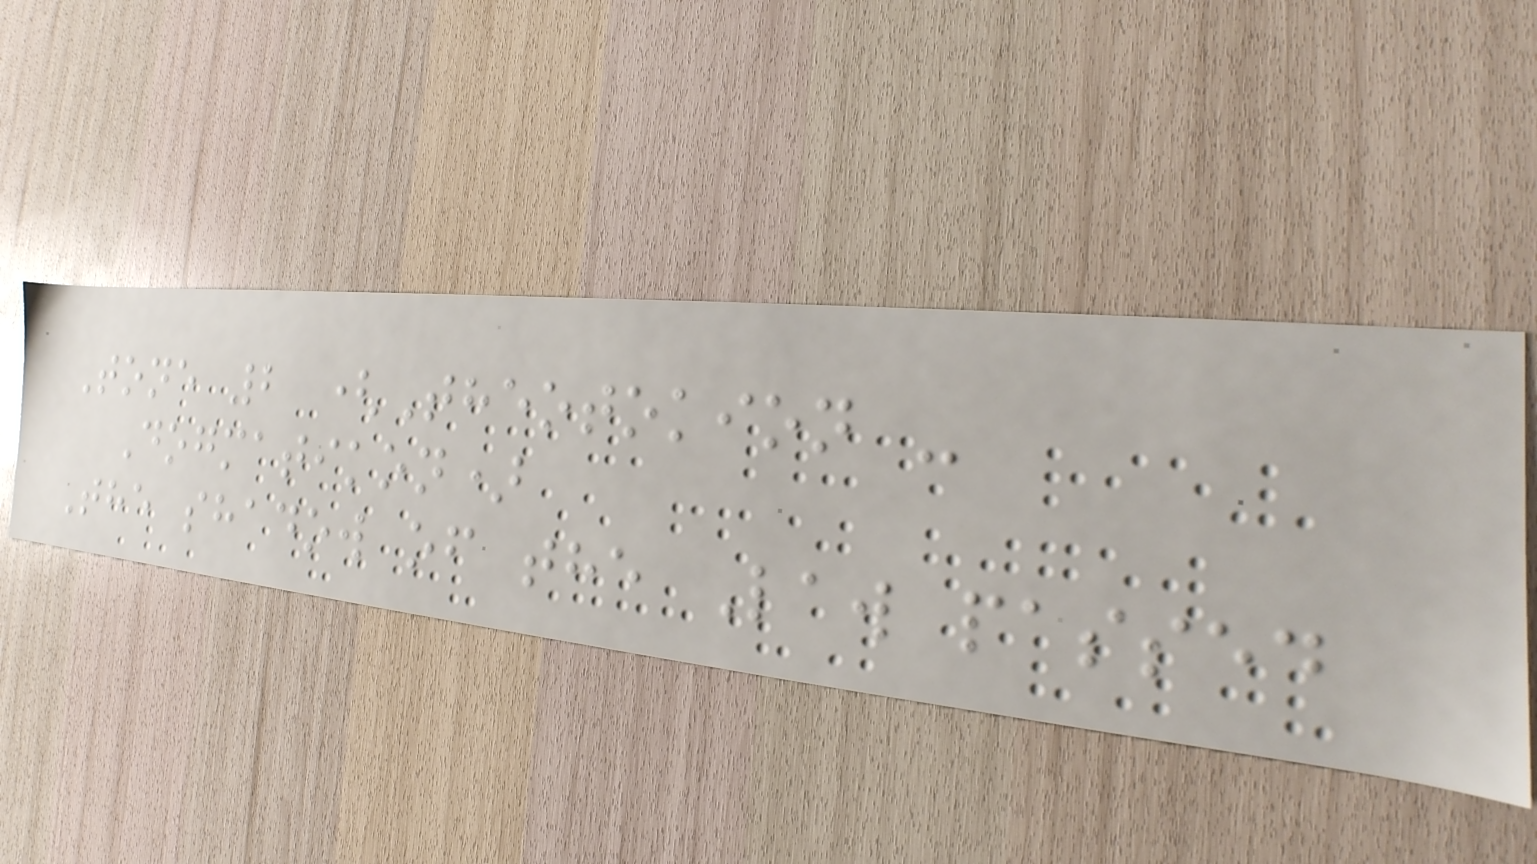Tone 2 (Theotokion -
Dogmatikon)
The shadow of the Law passed
